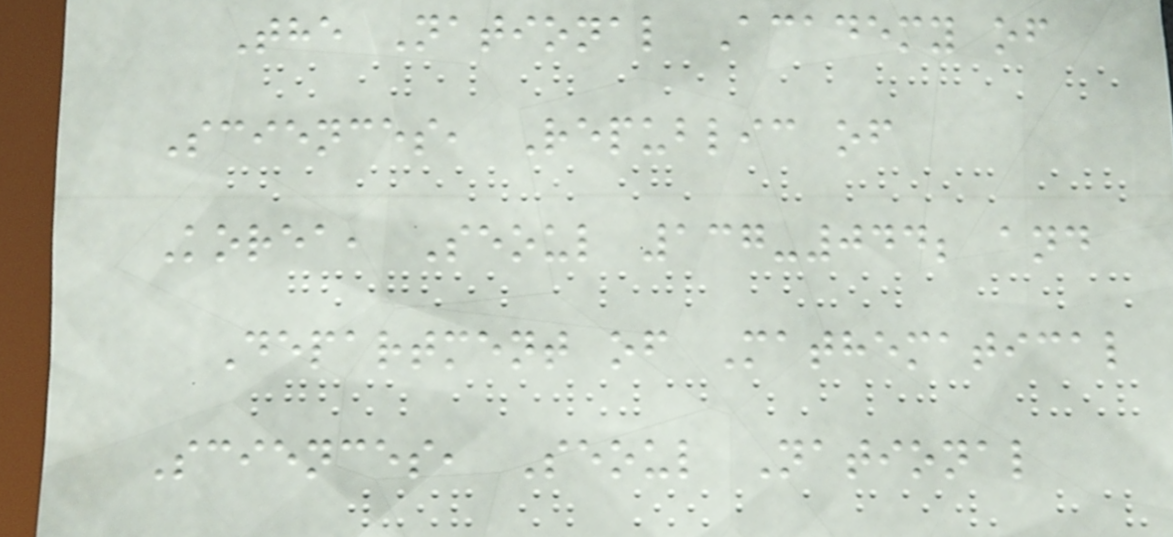The National Academy of
Sciences, Republic of
Korea, Seoul 137-044; and
Department of Mathematical
Sciences, Seoul National
